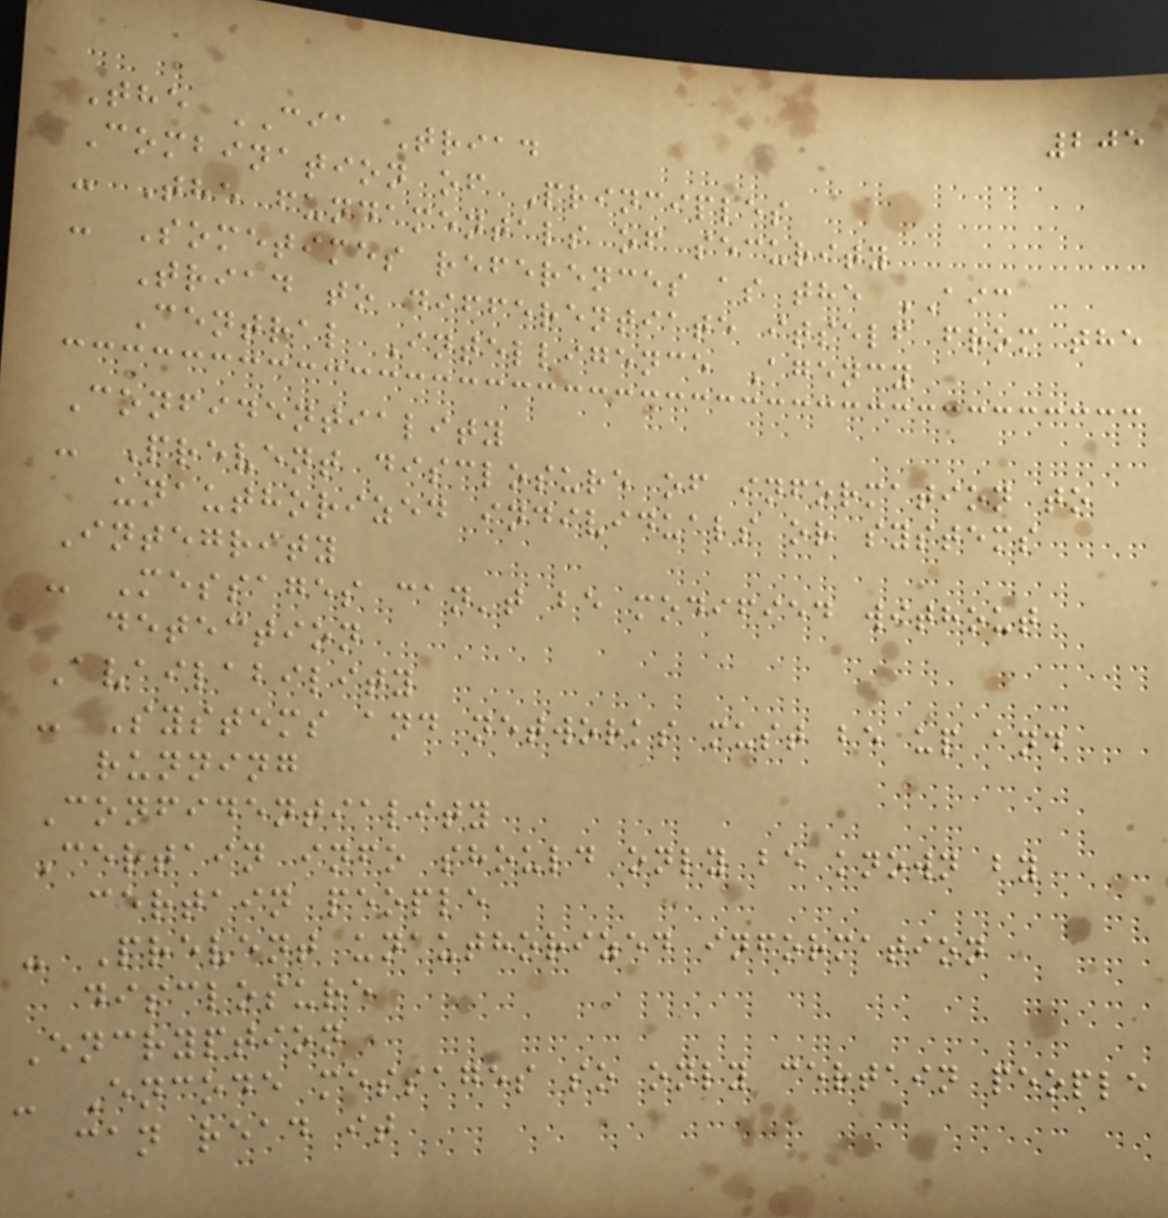205
The CIA Triad
Combination of Principles
- The fundamentals of security
- Sometimes references as the AIC
Triad to differentiate itself from the
Central Intelligence Agency
Confidentiality
- Prevent disclosure of information to
unauthorized individuals or systems
Integrity
- Messages can't be modified without
detection
Availability
- Systems and networks must be up and
running
Confidentiality
Certain info should only be known by
certain people
- Prevent unauthorized information
disclosure
Encryption
- Encode messages so only certain people
can read it
